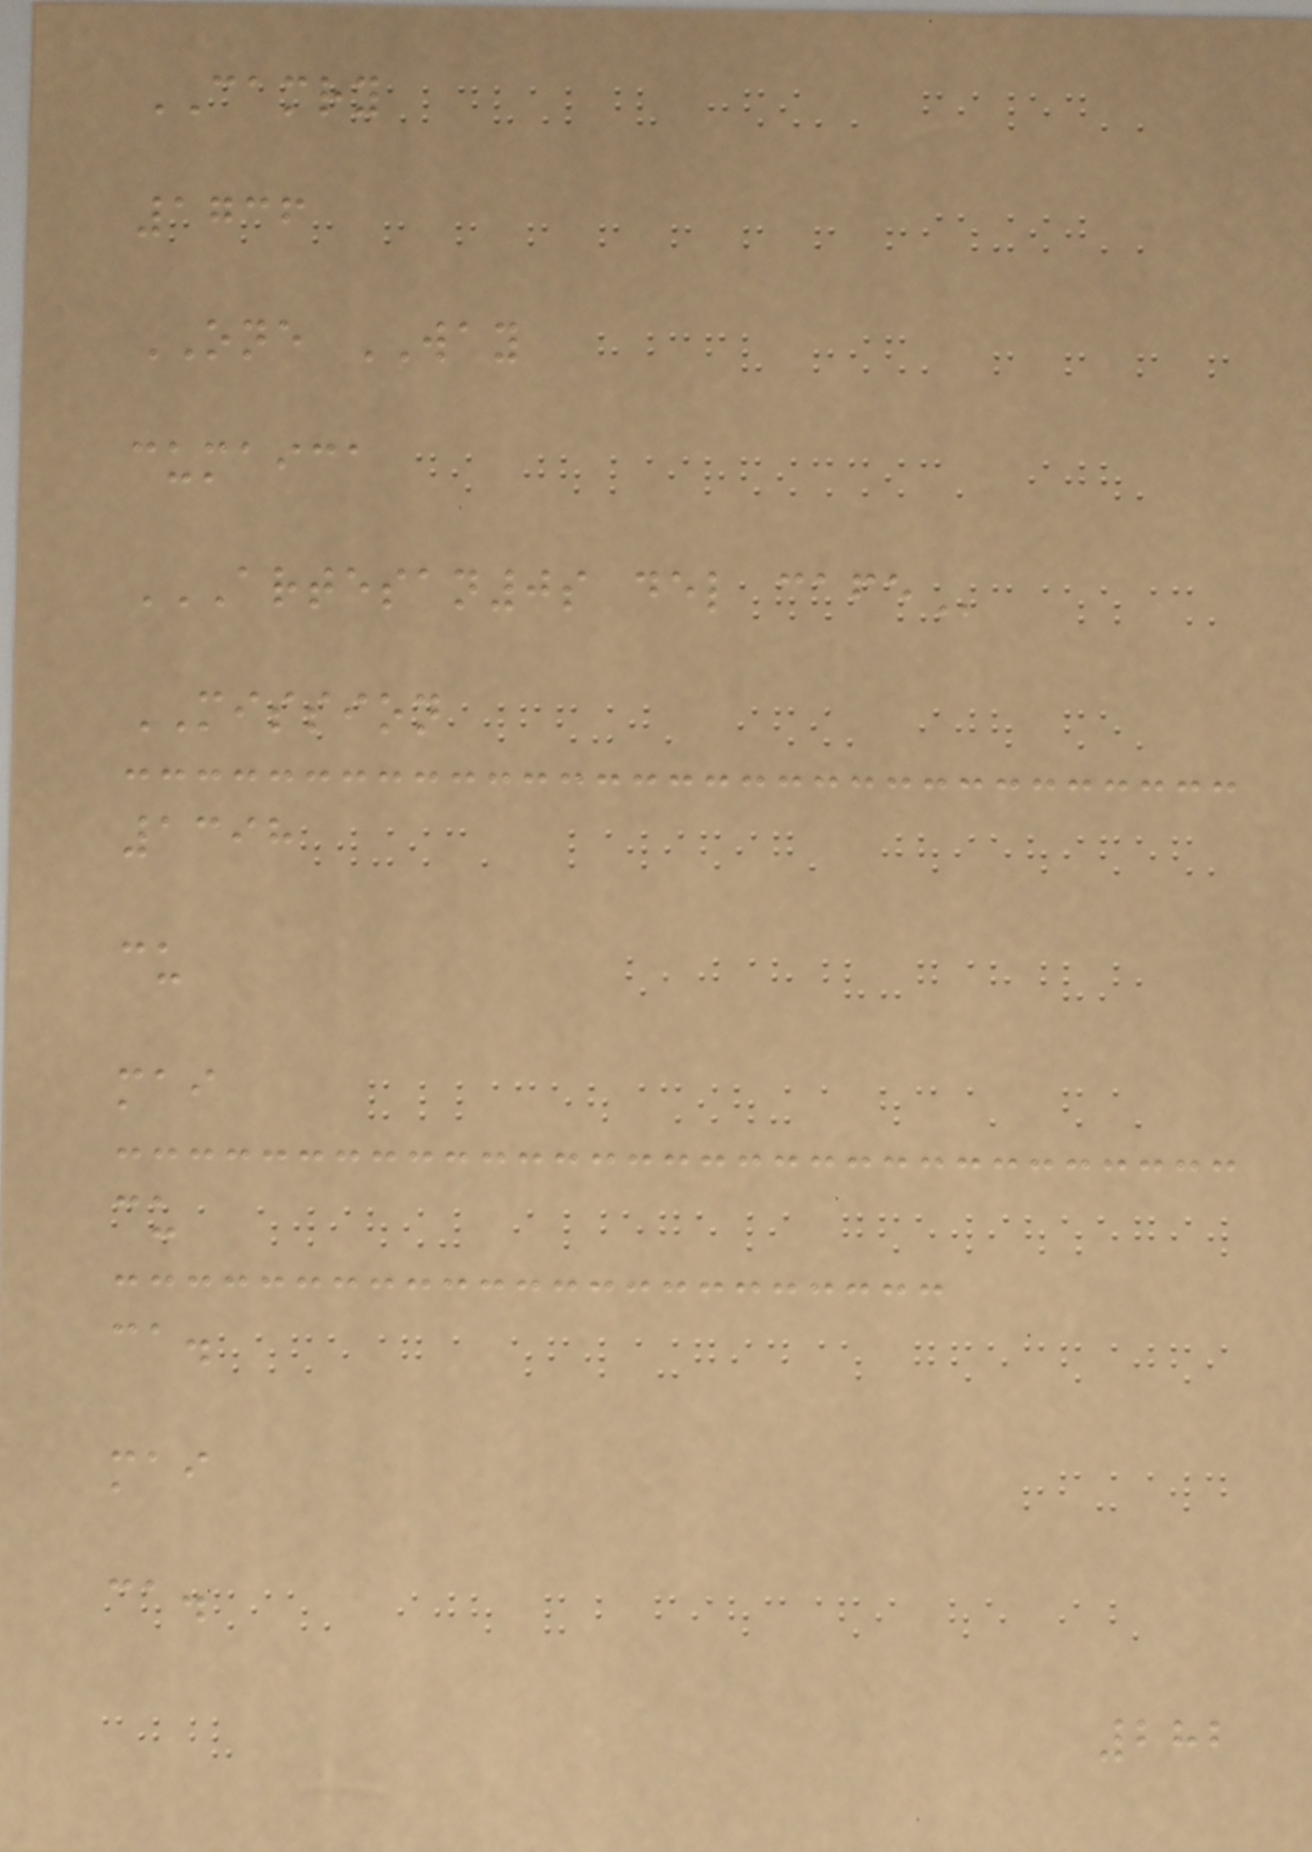CAMRY
1736
ONE WAY
cumaica
ARTESAN0S DEL CAFE
MISSION
1398
cu
mai
cu
ca.
mai
ca.
282
